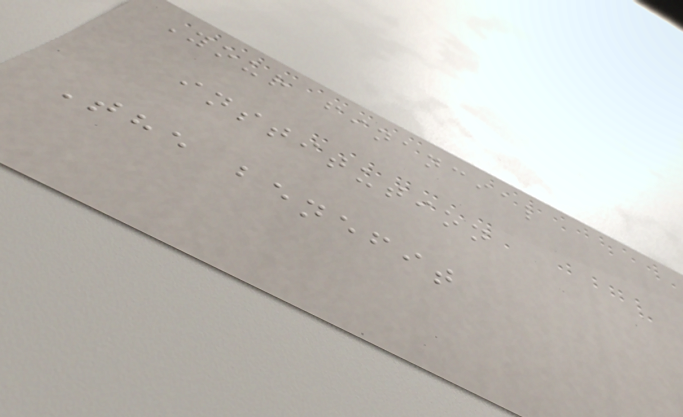Your financial
institution
The benefit
